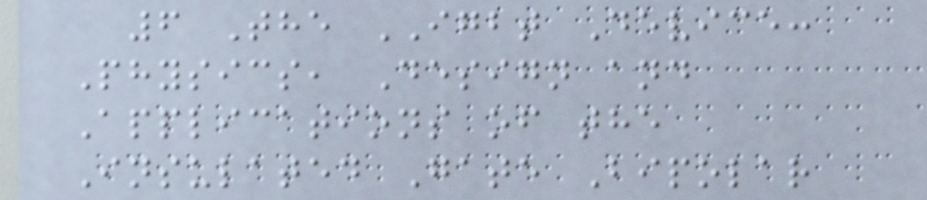6 The IGBT Device:
Physics, Design and
Applications of the
Insulated Gate Bipolar
